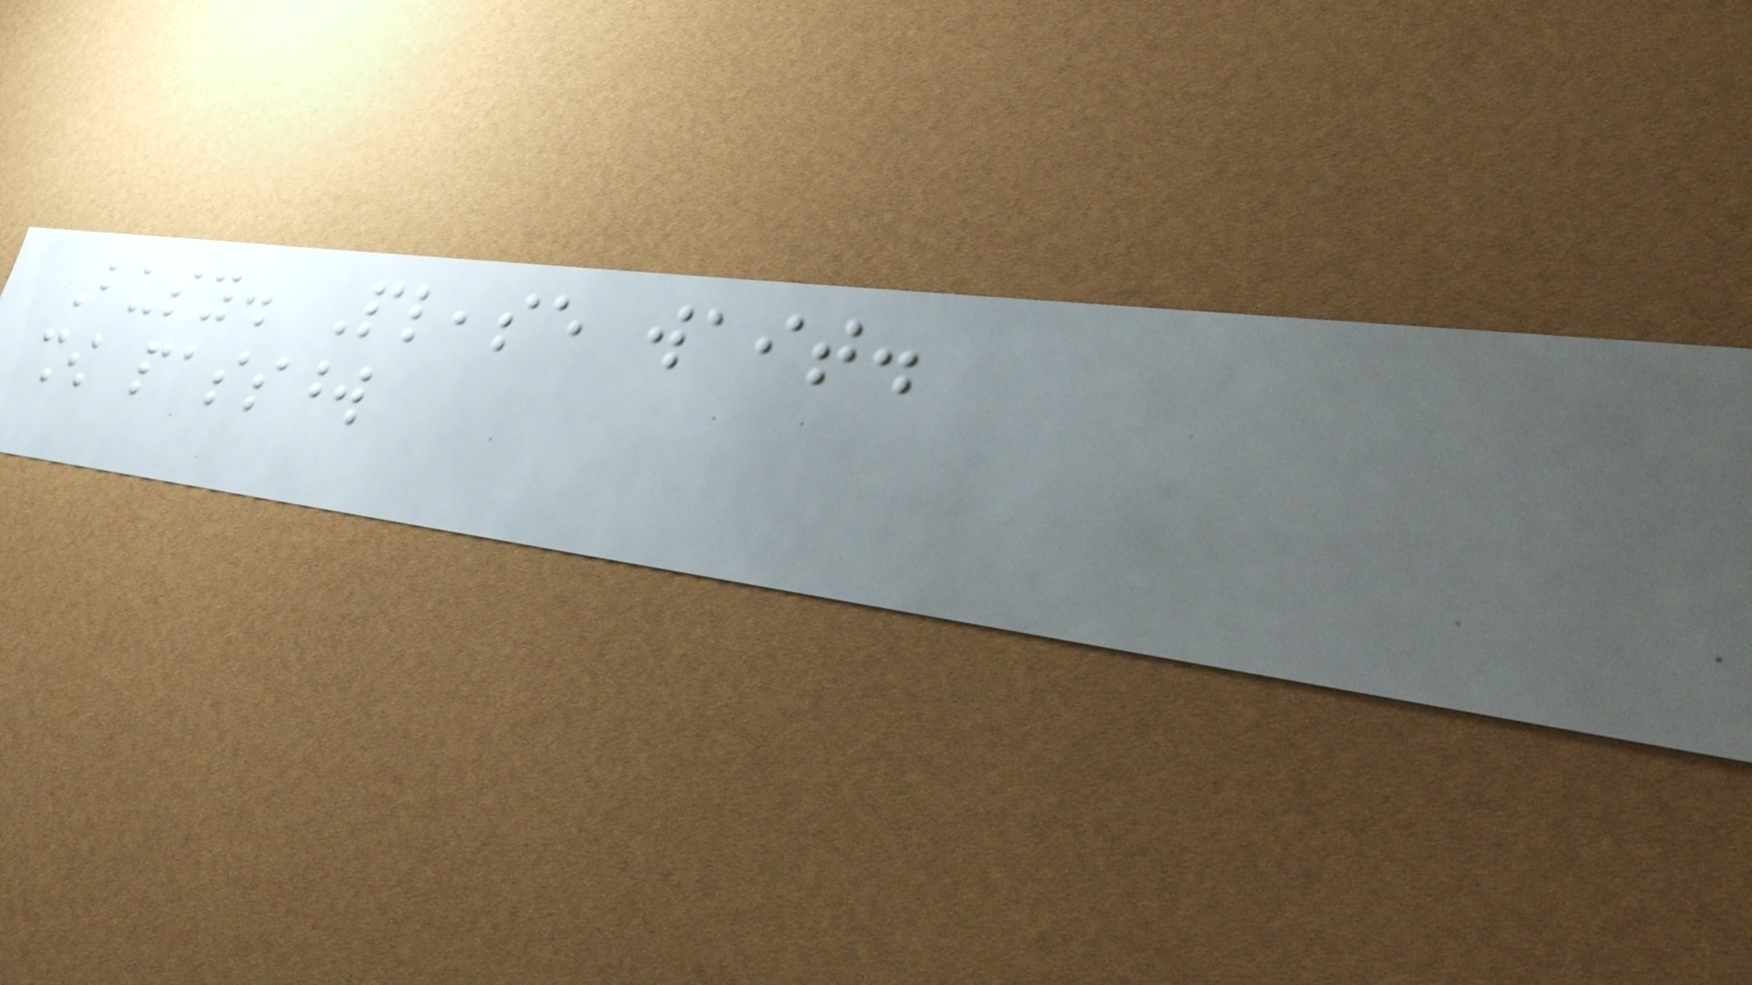Busy. Please wait.
show password
